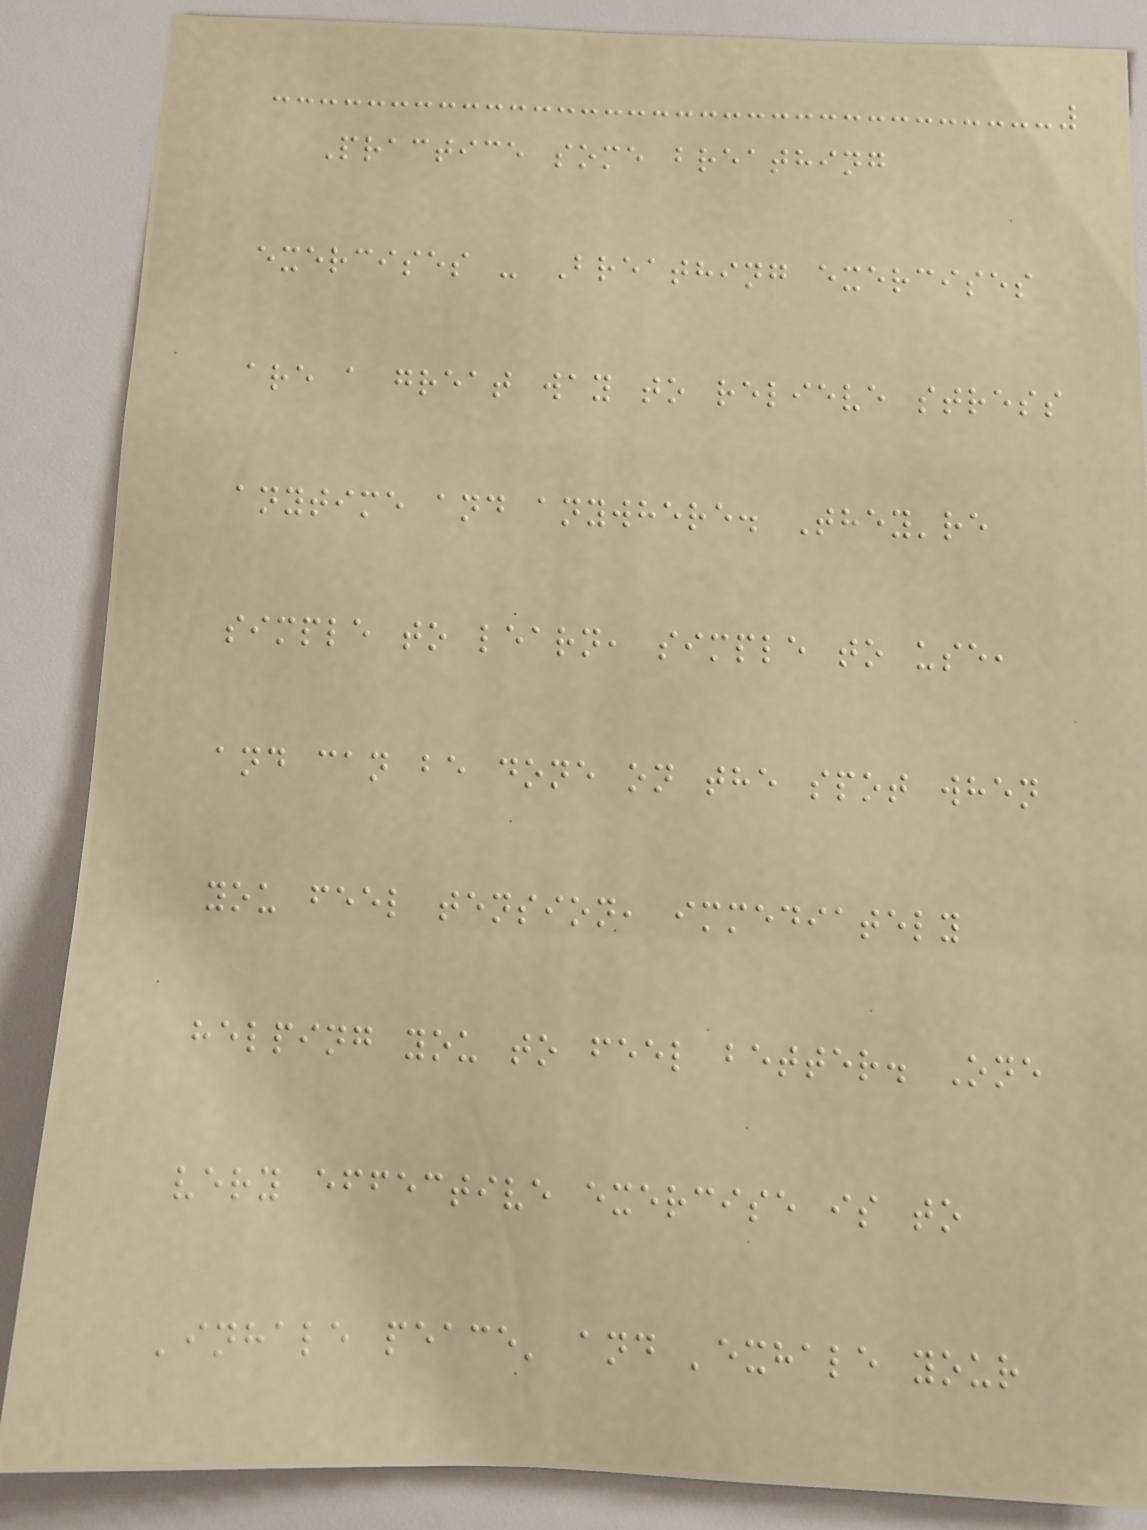Practice some breathing
exercises - Breathing exercises
are a great way to relieve stress
anytime and anywhere. They're
simple to learn, simple to use,
and can be done on the spot when
you feel tension, immediately
helping you to feel better. One
very effective exercise is to
'inhale peace' and 'exhale your
